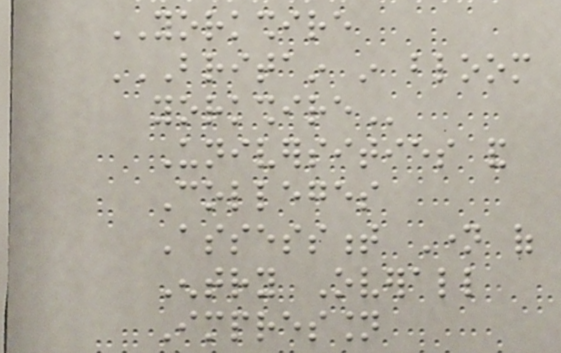YORKSHIRE
BRITAIN IN BLOOM
YORKSHIRE
Universities and
Colleges
Assessment Name of
Entry Overall
Impression
